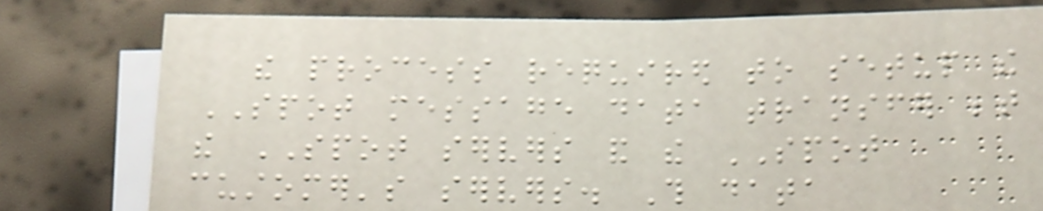the process required to setup the
SPOT message data transfer between
the SPOT servers and the SPOT
customer's servers. This data
